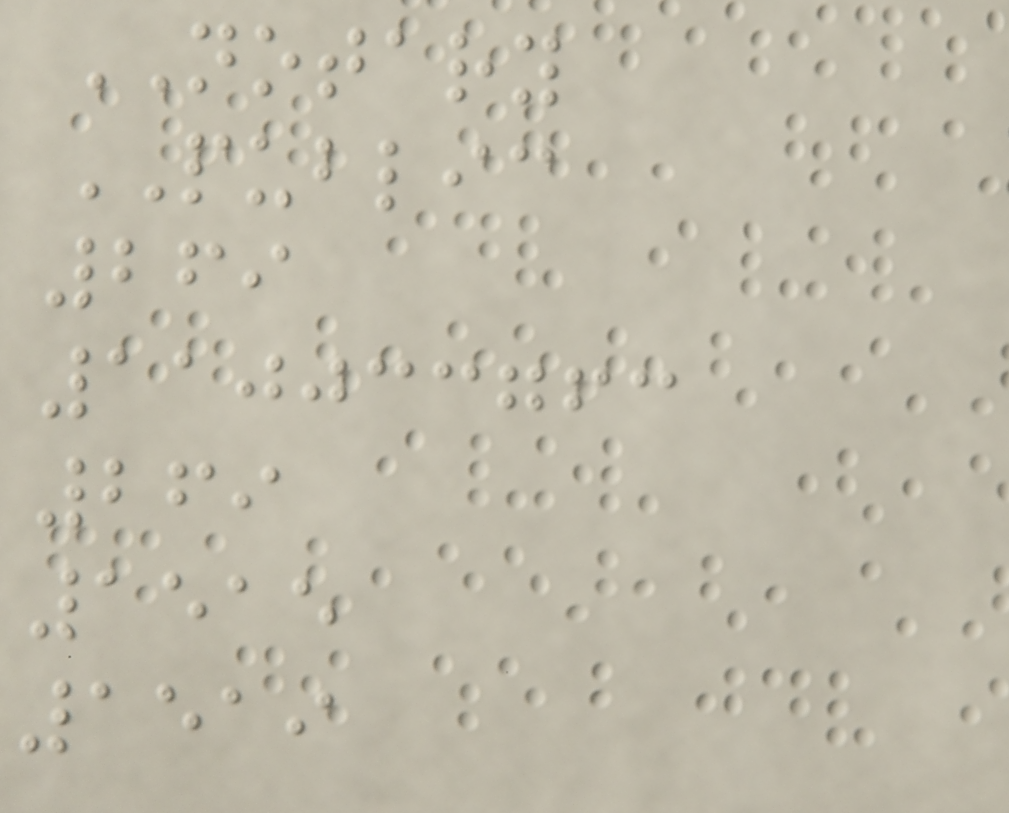NOTARY
PUBLIC
269
110033763
269
1515
1519
